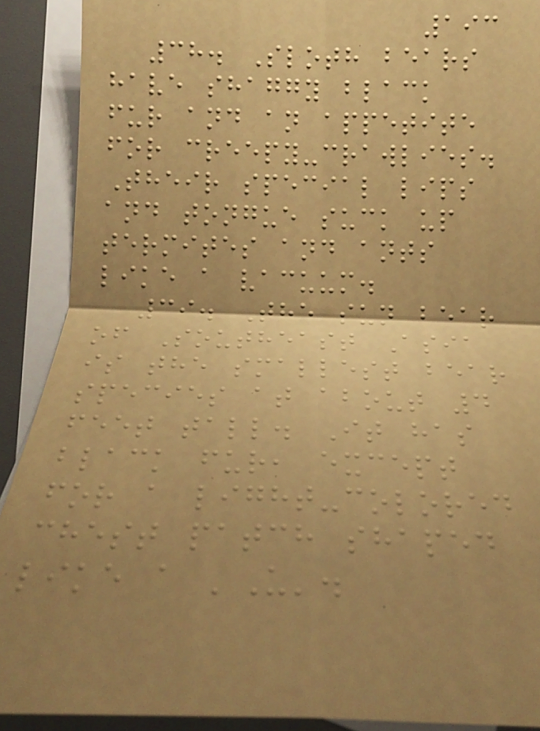193
38. Sloth bears
have shaggy black
fur and an appetite
for creepy-crawlies.
Their special lips
and tongue suck up
termites and ants
like a vacuum.
39. The sun bear
of Southeast Asia
is the smallest bear
species at about 4
feet tall. It has
black fur, except
for a light-colored
chest patch shaped
like a 'U'.
